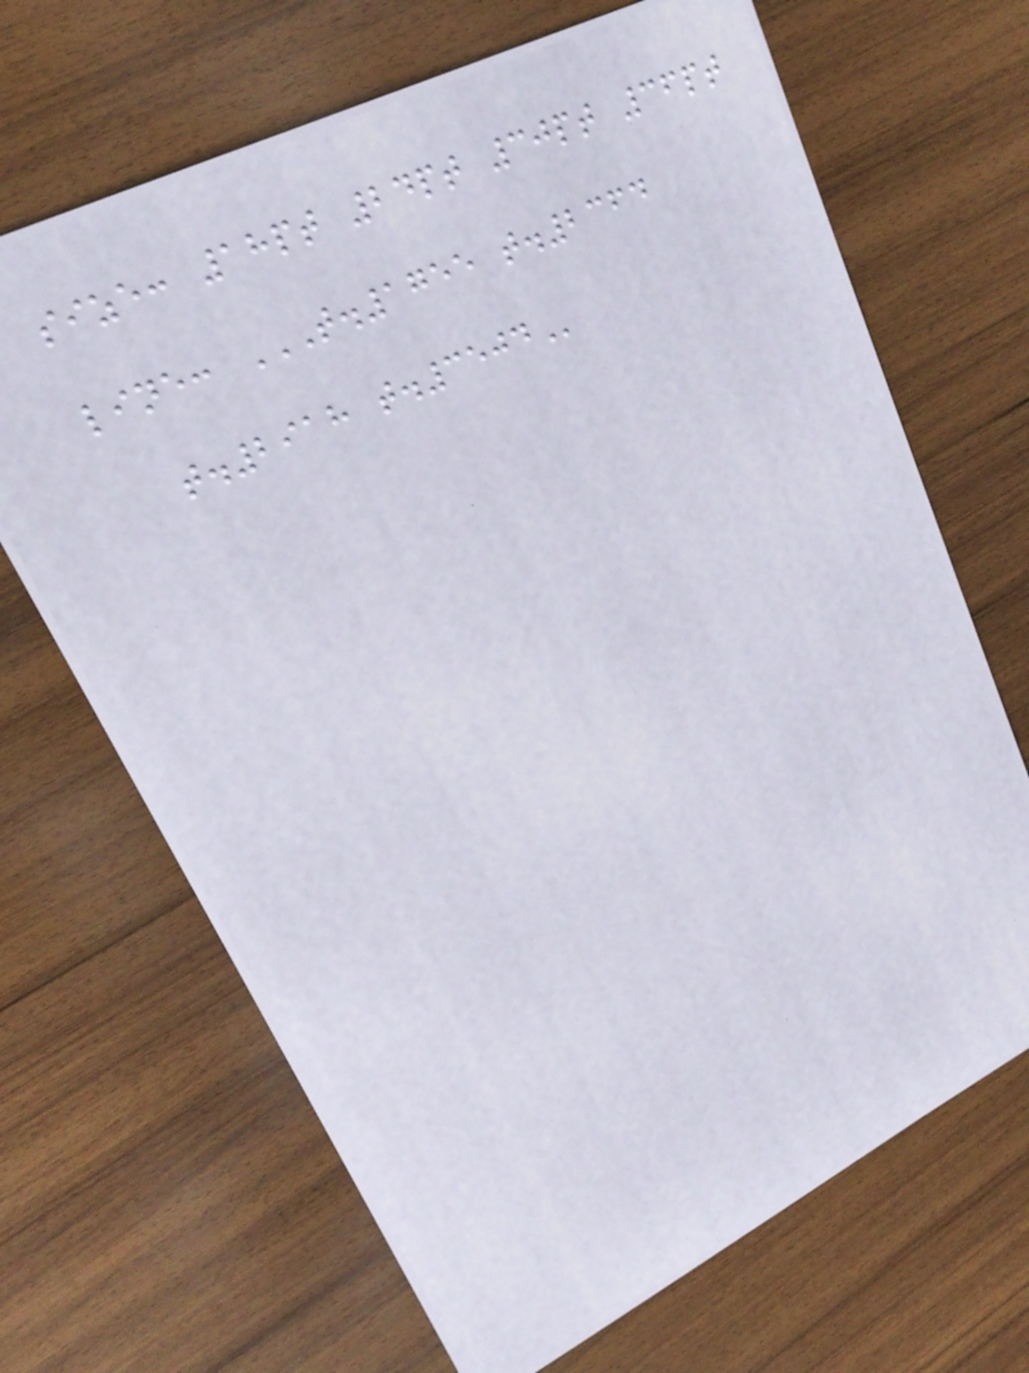size: 18pt 24pt 30pt 36pt
line: T.1755 T.2364
T.2918 T.3504
